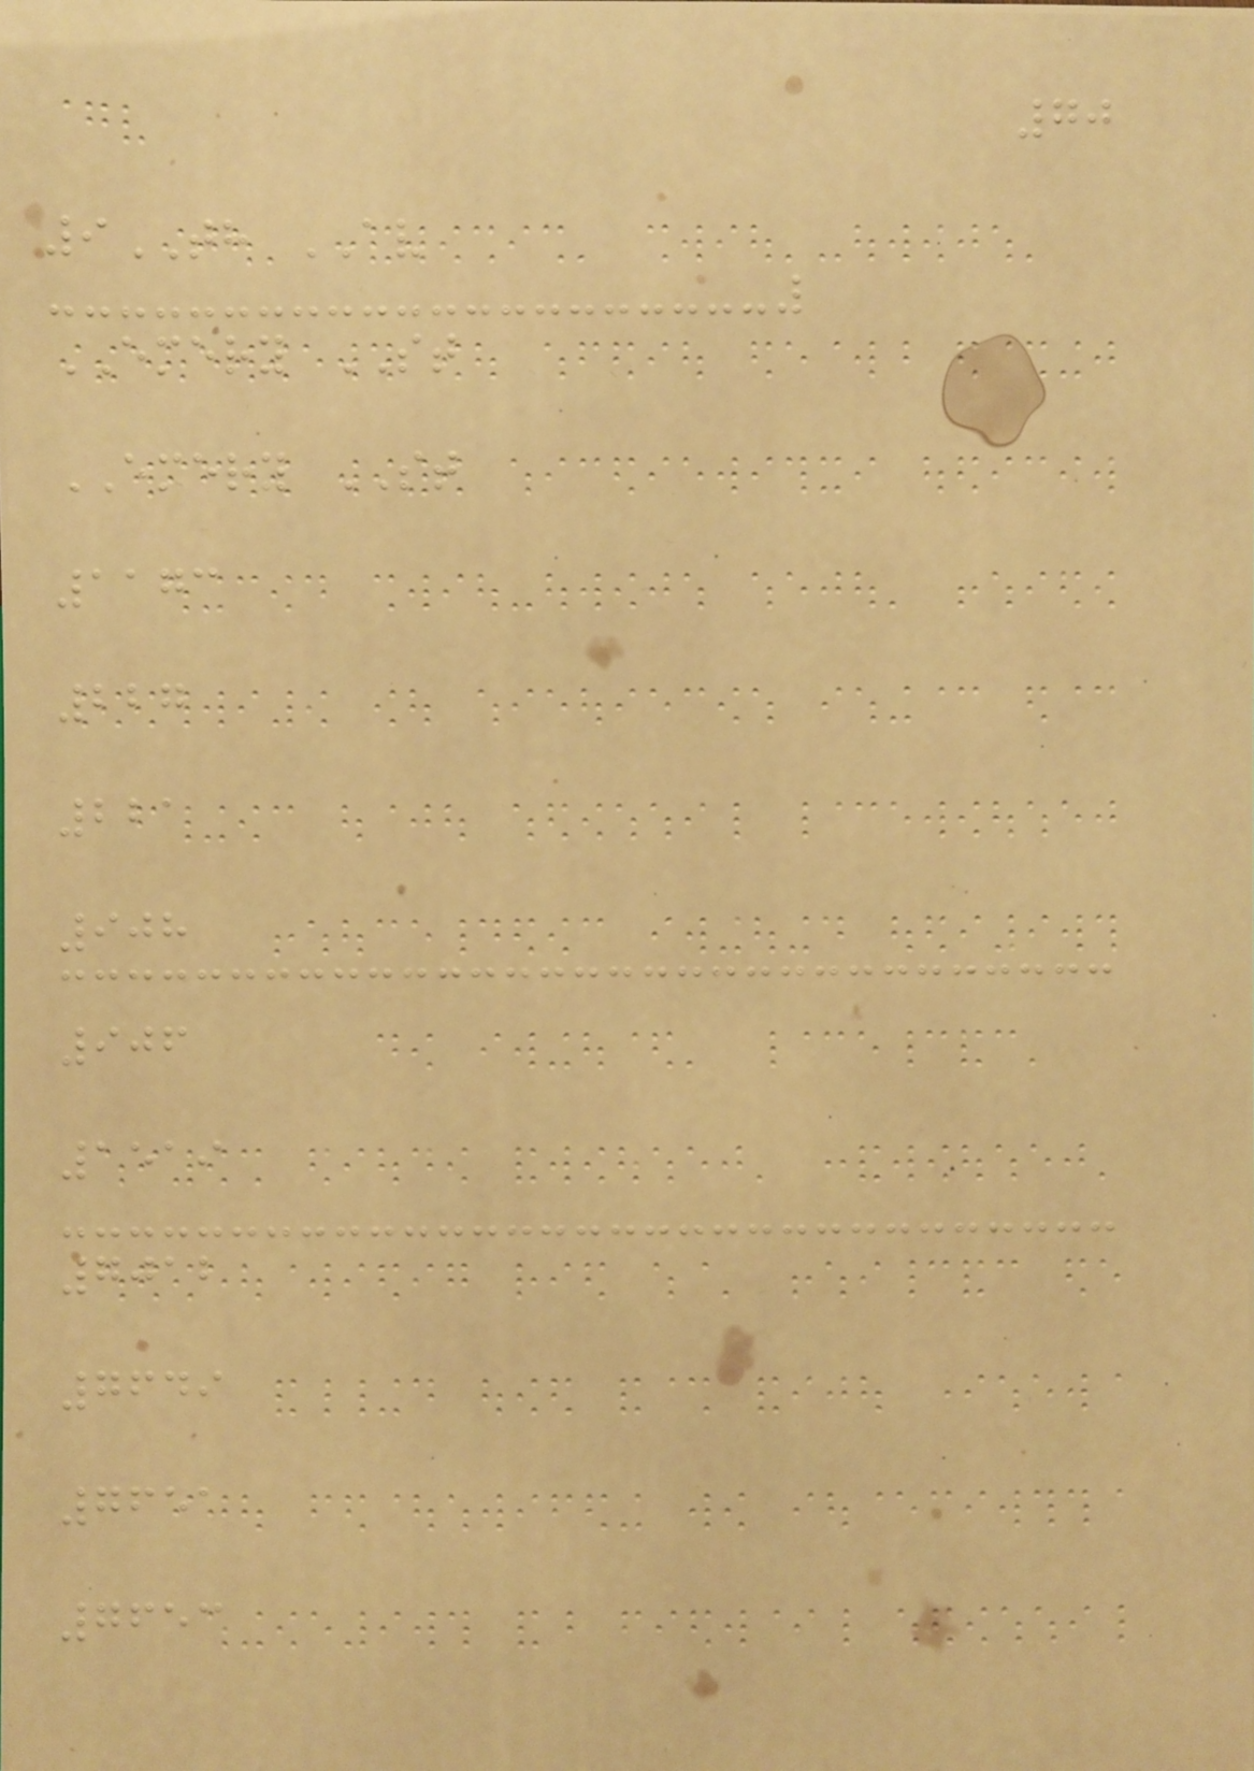70
9TH AV
EMERY ST
EMERY ST
1173
227
221
908
906
1519
7012
7649
7651
7653
